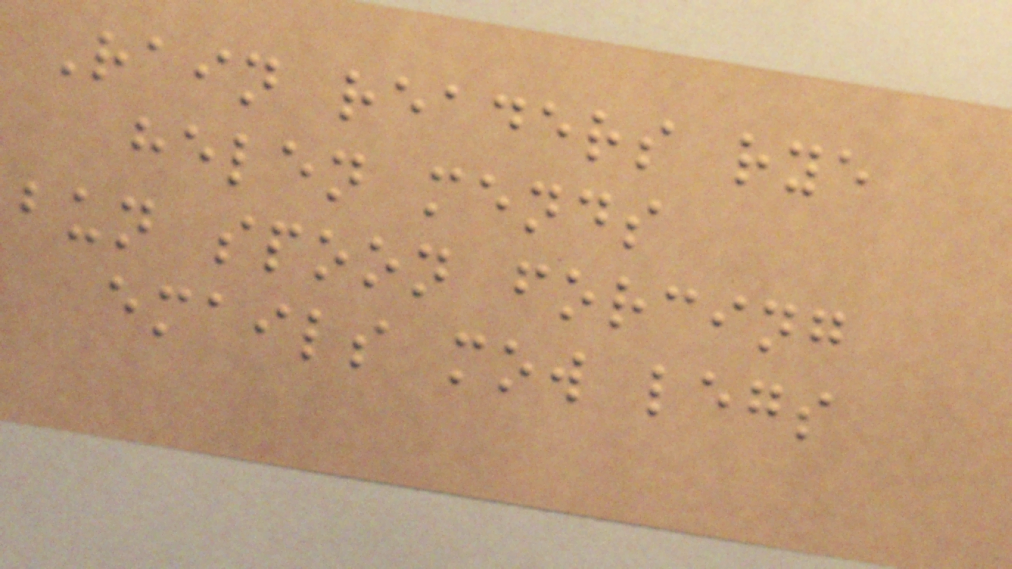Rain readers rye
helen mends
bun spoon forcing
emails mow legs
